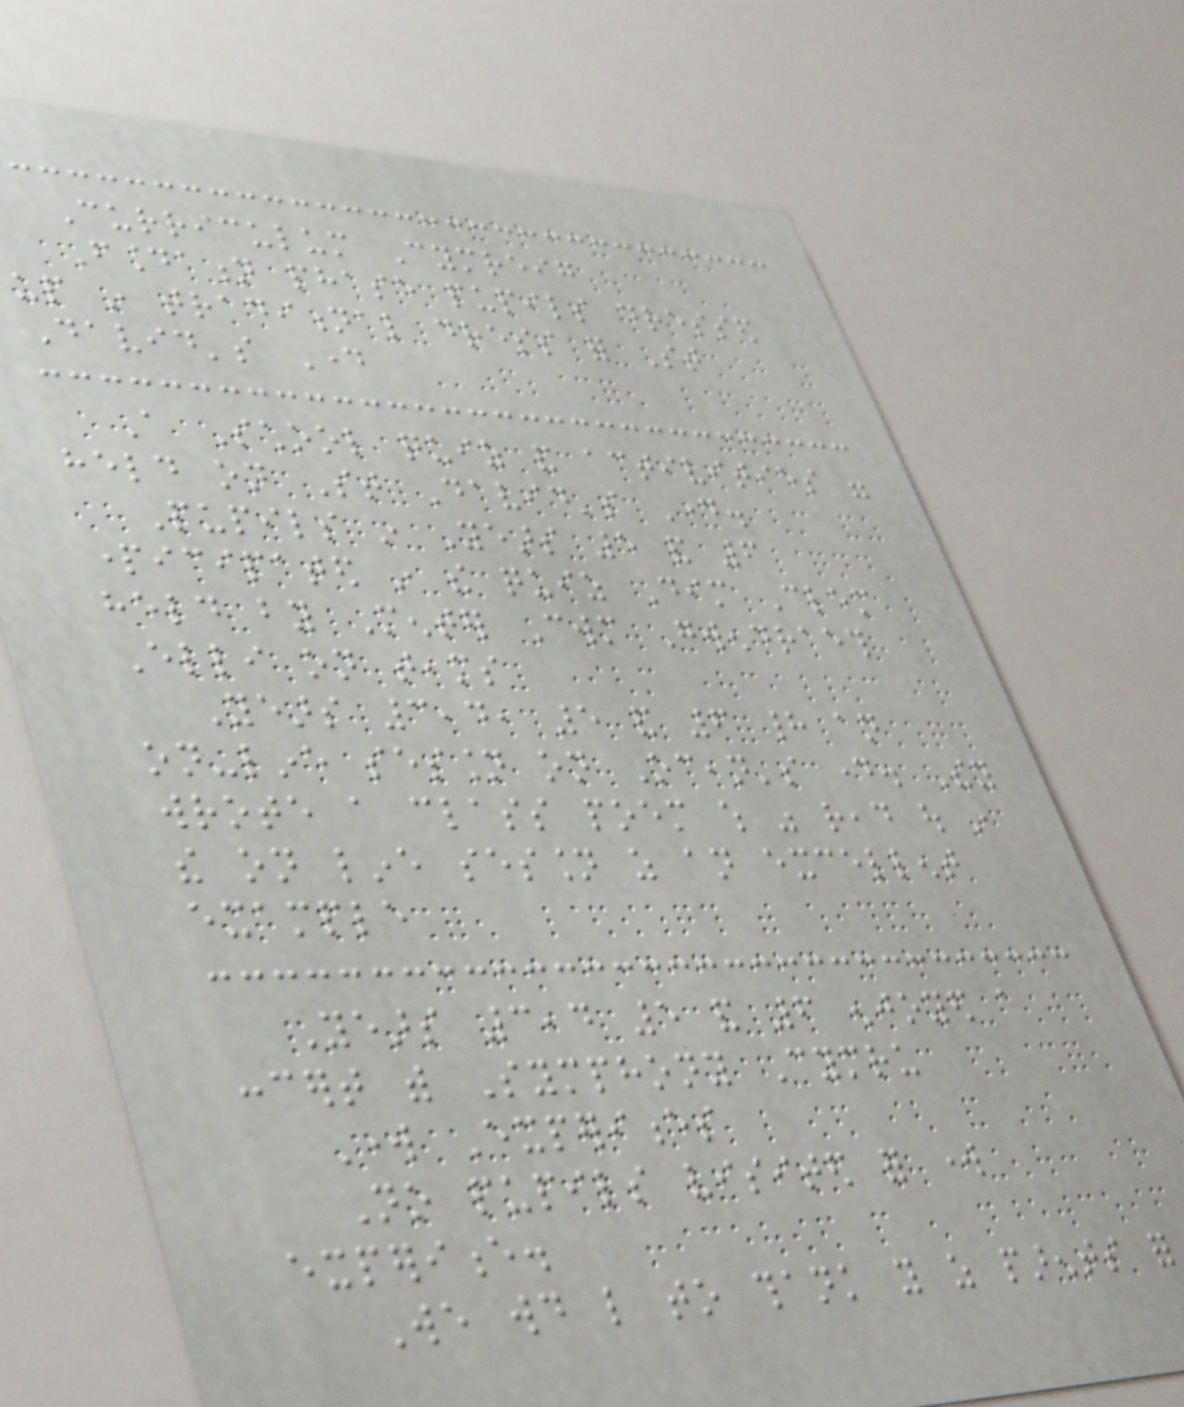Curriculum Cymreig
Foundation phase pupils dressed
up in traditional dress for St
David's Day
A School quiz and activities were
held on St David's Day.
Pupils in Years 5 and 6
participated in the quiz Dim Clem
held by Menter Cwm Gwendraeth
Elli on teams
Years 3,4, 5 and 6 had an
on-line session on Ocean's day. They
wrote a class poem which was read out in
the on line session as an excellent
example
Years 3,4 5 and 6 enjoyed a
concert with Symphony Cymru
Work Experiences
No pupils visited for work
experience.
We would like to thank you as parents for
